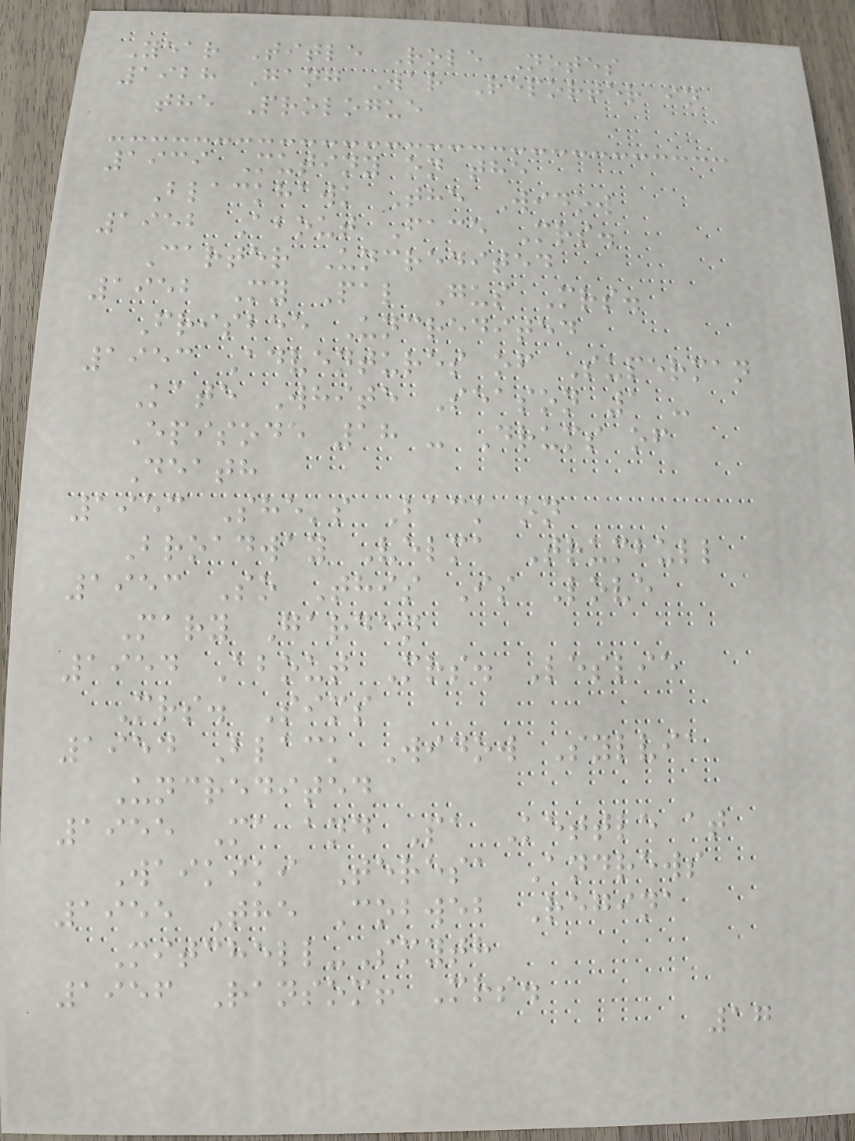Year Title Role Notes
1928 Gang War Reporter in
the Prologue
1939 Mutiny on the
Blackhawk The Widow
1952 About Face Mrs.
Carter Uncredited
1952 My Pal Gus Mrs.
Frisbee Uncredited
1953 Adventures of Superman
Kate White Season 1 -
Episode 18 - Drums of
Death
1953 She's Back on
Broadway Velma Trumbull
1953 So This Is Love
Mary Garden
1954 About Mrs. Leslie
Mrs. Sims
1954 Black Widow Sylvia
Uncredited
1955 Ma and Pa Kettle at
Waikiki Teresa Andrews
1955 The Cobweb Regina
Mitchell-Smyth
1956 Ransom! Mrs.
17
